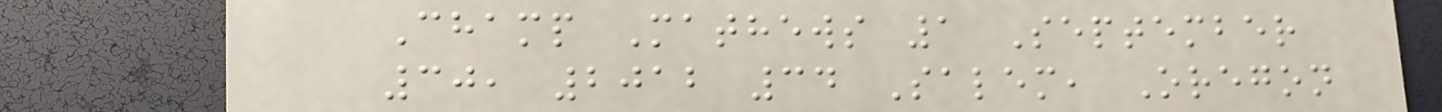Champ Mathews 1 September
30, 2012 34 Salem, Oregon
